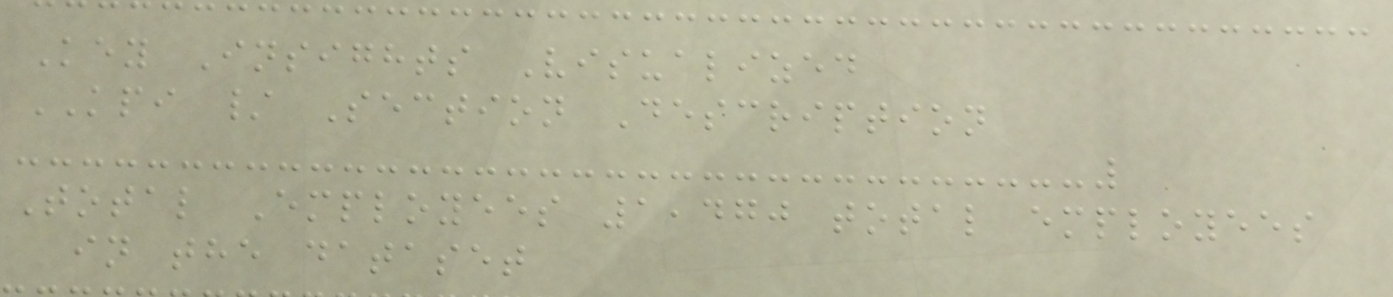Key Insights Visualized
KPI / Section Description
Total Employees 1,470 total employees
in the dataset
